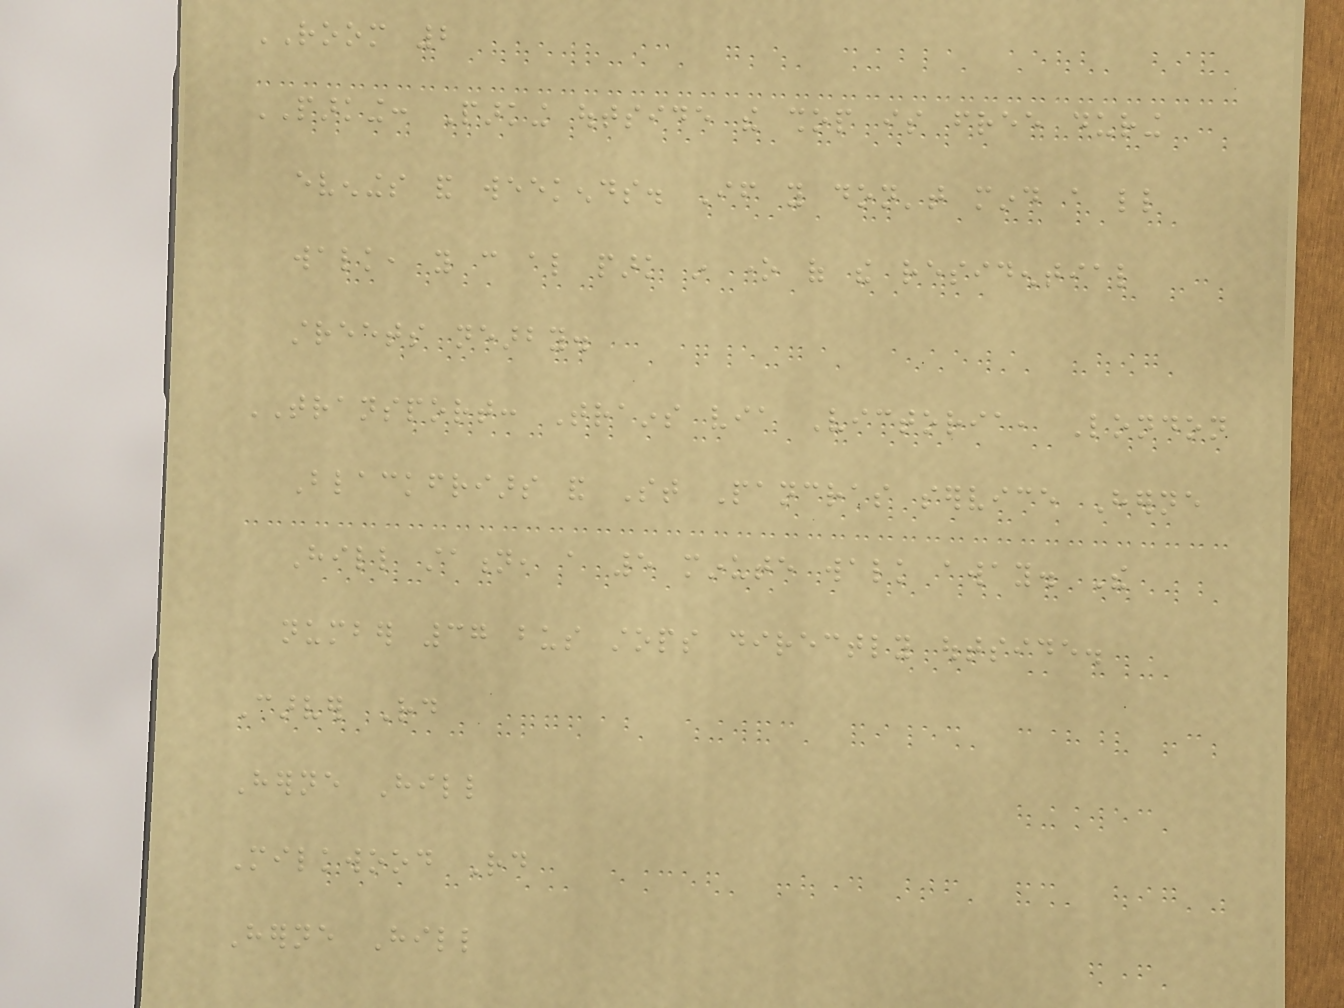ROOM 2
PARKING: Parking outside the shop is free during
evenings and weekends. If you don't mind a little
walk, you can also park in one of the residential
streets nearby.
TRANSPORT: Trains via Victoria, London
Blackfriars and St Pancras service Herne
Hill station, a 5 minute walk away. The
number 37 bus stops directly outside.
Carver Rd
Herne Hill
Milkwood Rd
Herne Hill
